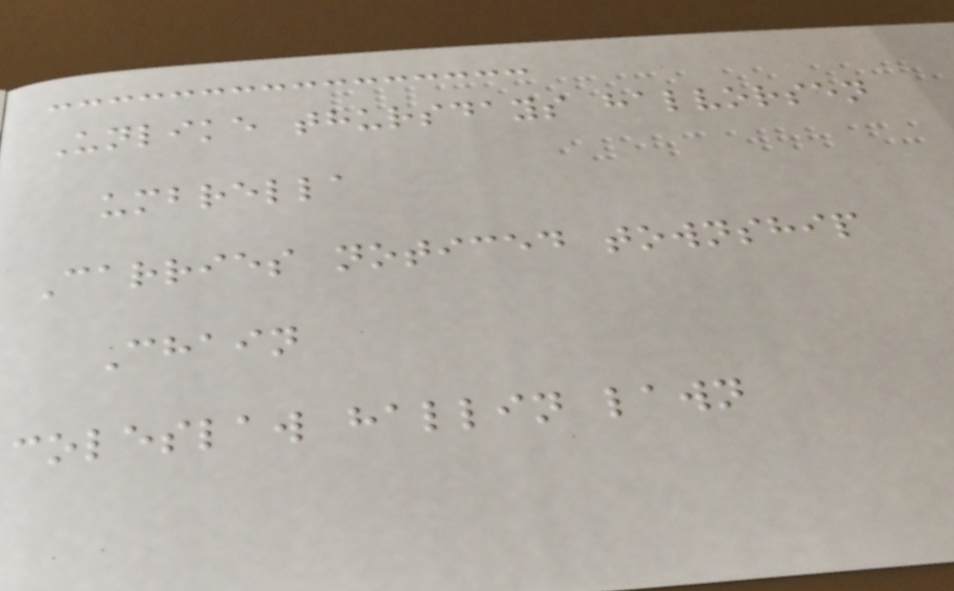Unlike thursdays halvorsen
umbrella
Carries noticed township
Chain
coleslaw hallin lawn
